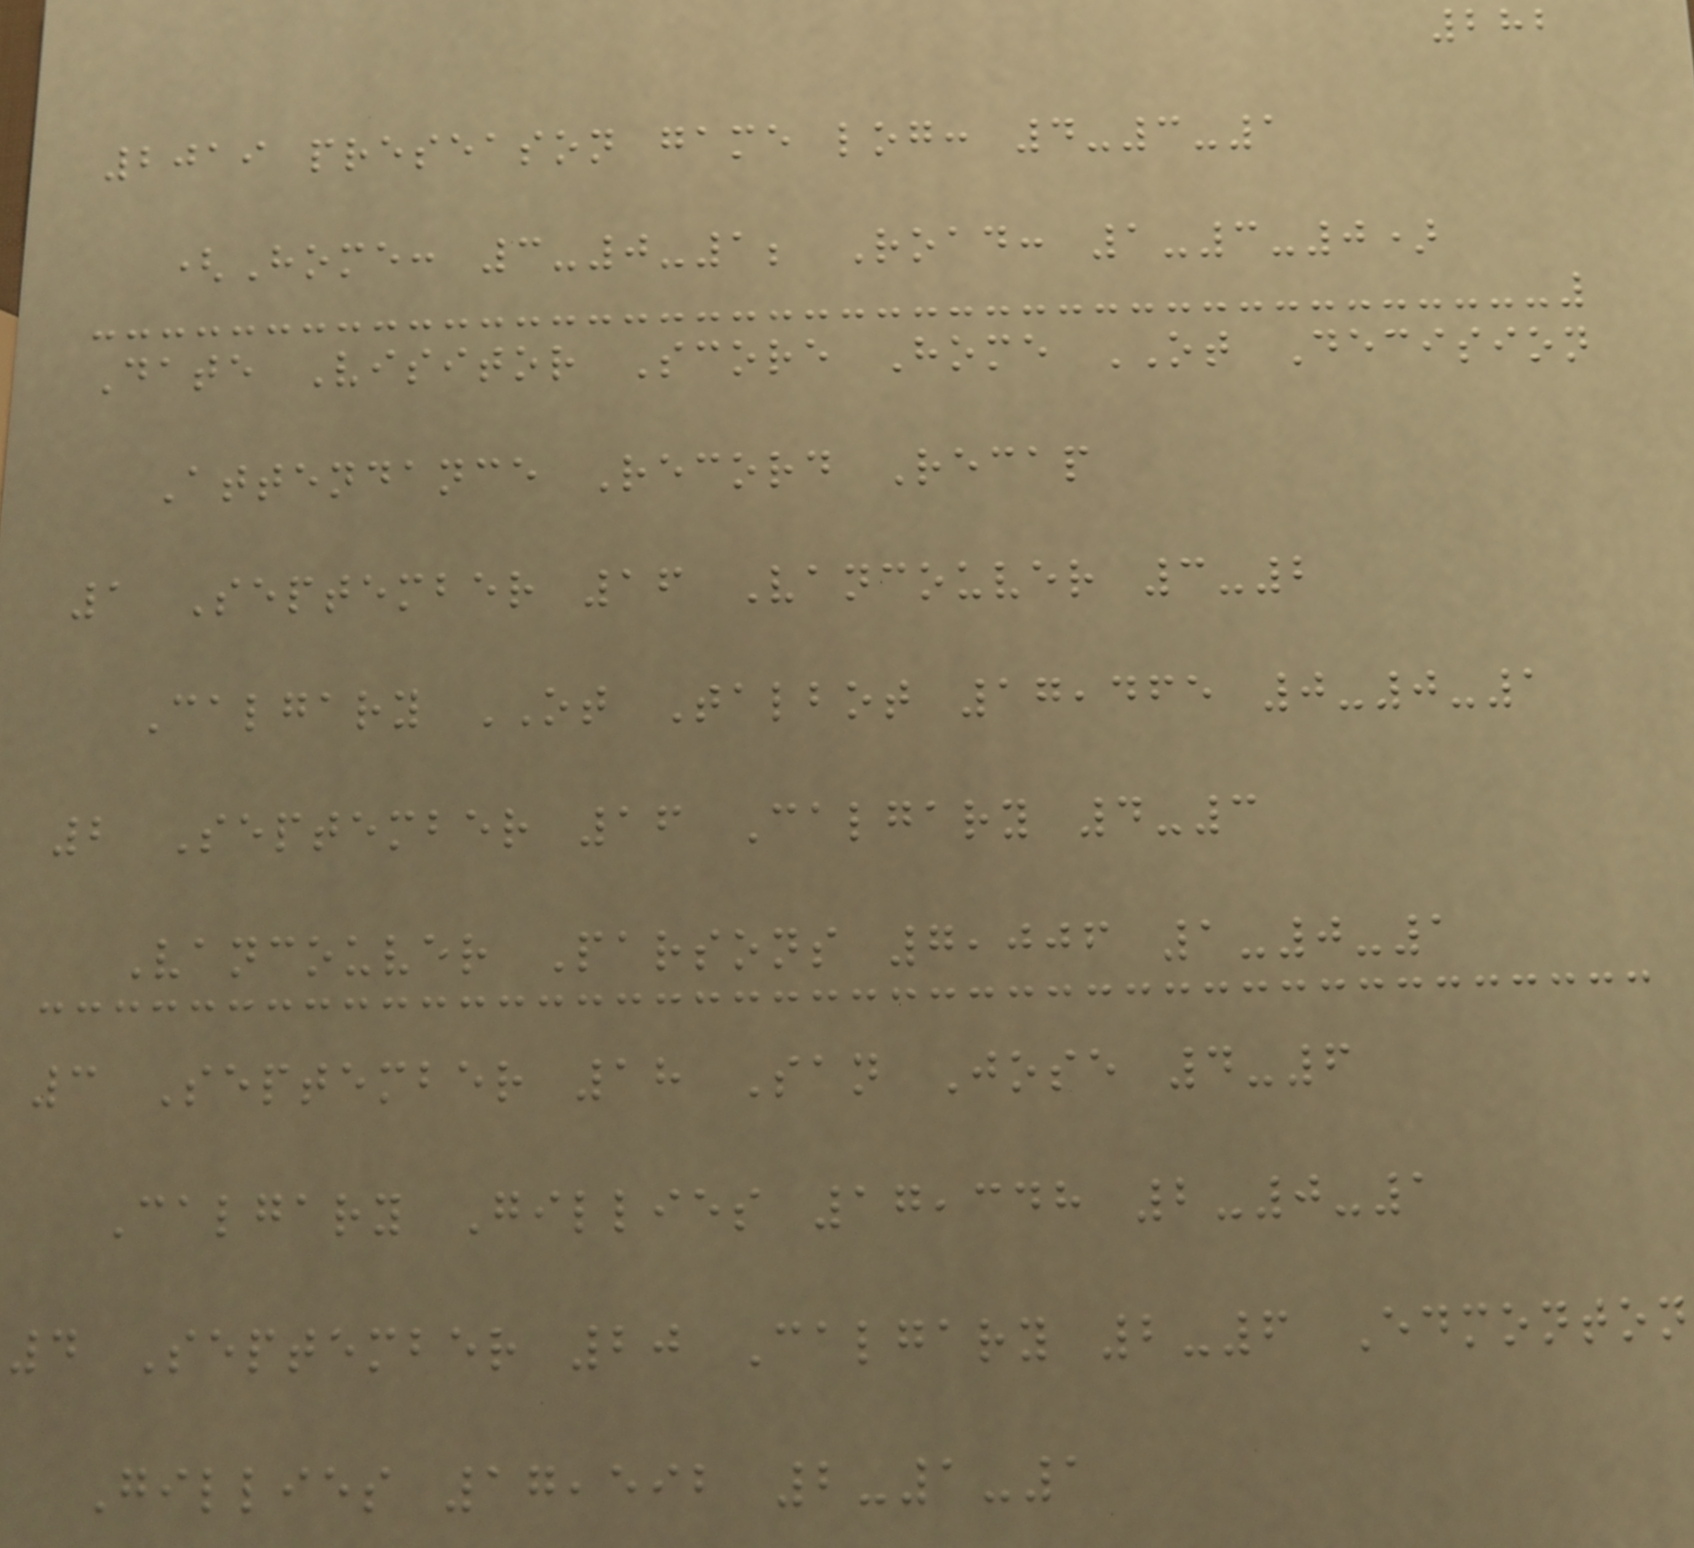282
2019 preseason game log: 4-3-1
(Home: 3-0-1; Road: 1-3-0)
Date Visitor Score Home OT Decision
Attendance Record Recap
1 September 16 Vancouver 3-2
Calgary OT Talbot 17,465 0-0-1
2 September 16 Calgary 4-3
Vancouver Parsons 7,006 1-0-1
3 September 18 San Jose 4-6
Calgary Gillies 17,348 2-0-1
4 September 20 Calgary 2-6 Edmonton
Gillies 17,592 2-1-1
